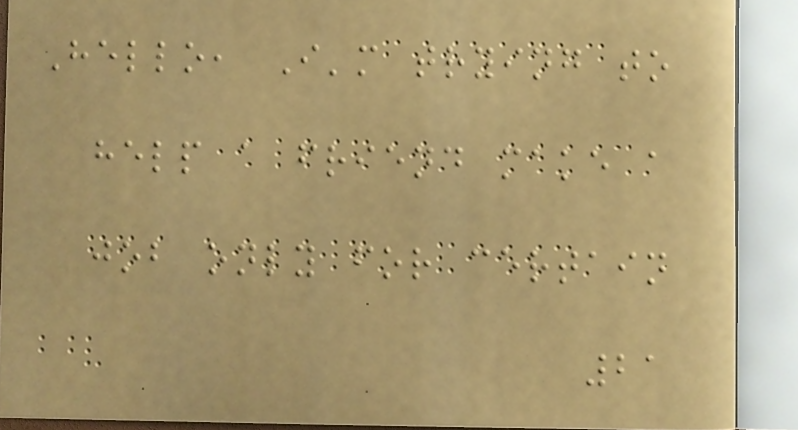Hello, I'm trying to
help a friend make a
job only for certain
21
